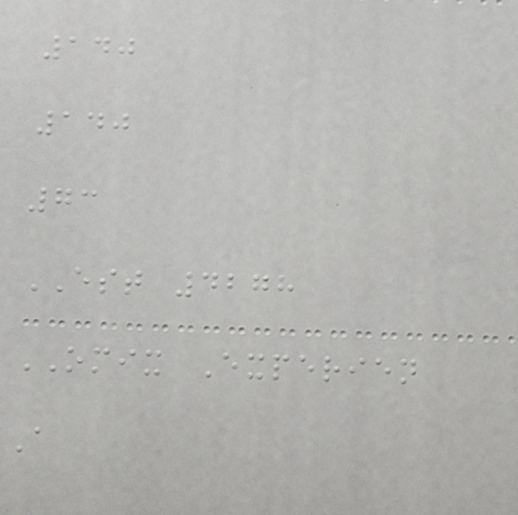140
140
73
EST 4278
OMIX Experien
A
